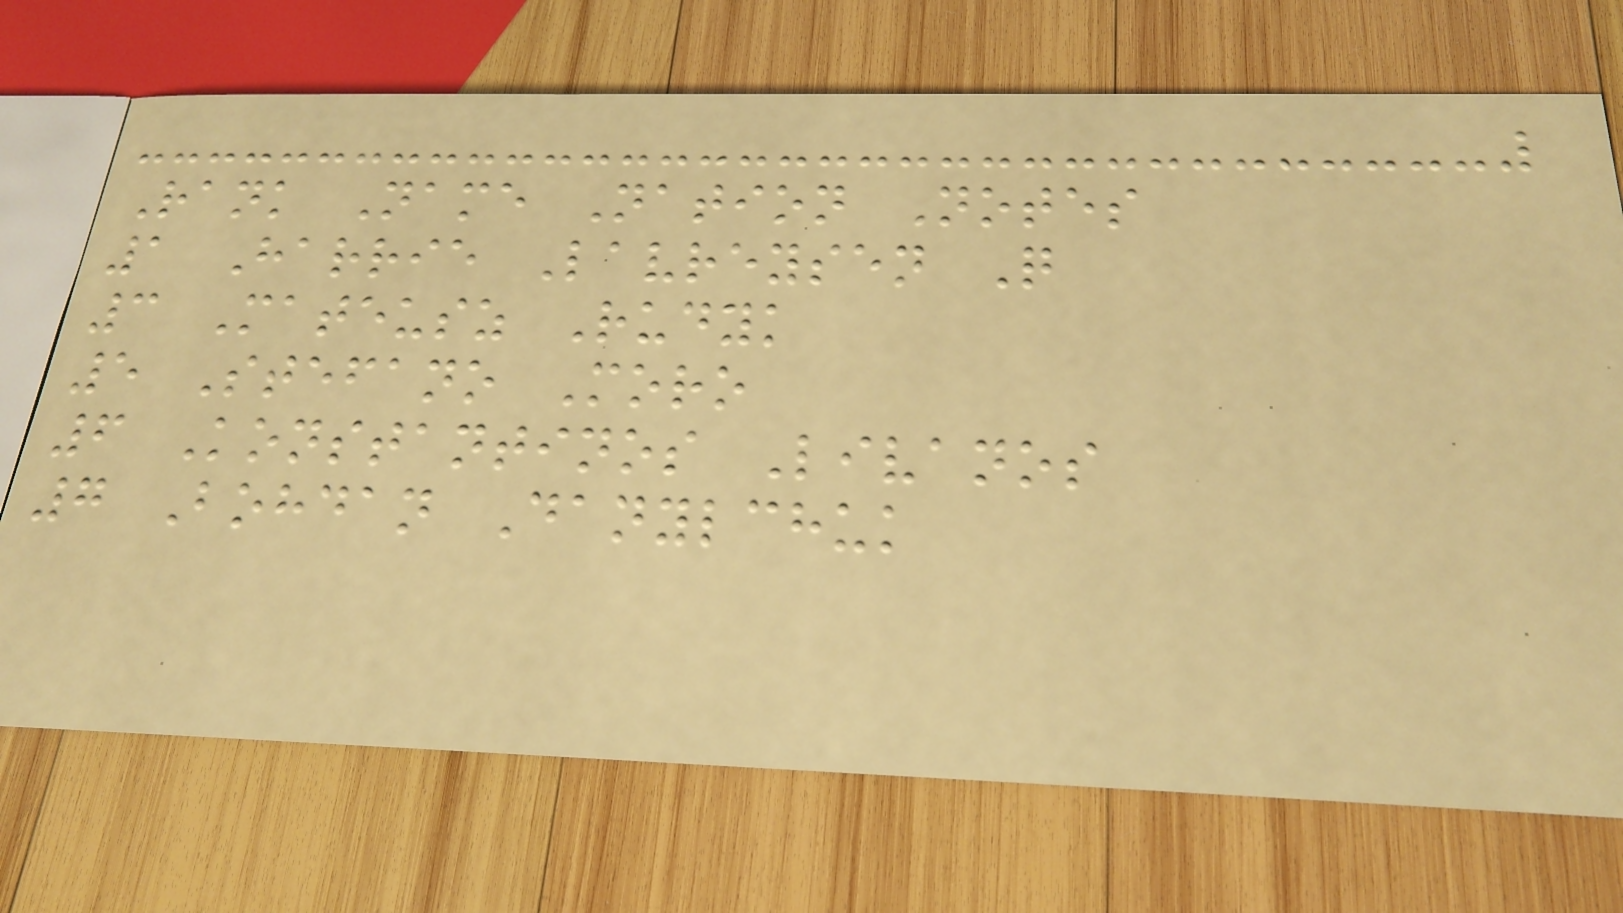Rank Name Nation Notes
1 Harrie Lavreysen Q
3 Mateusz Rudyk
5 Stefano Moro
6 Konstantinos Livanos
7 Bohdan Danylchuk
